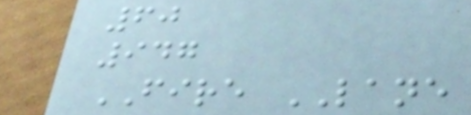60
947
FIRE LANE
